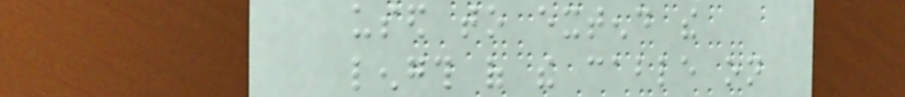used to extend the
length of the cable on
